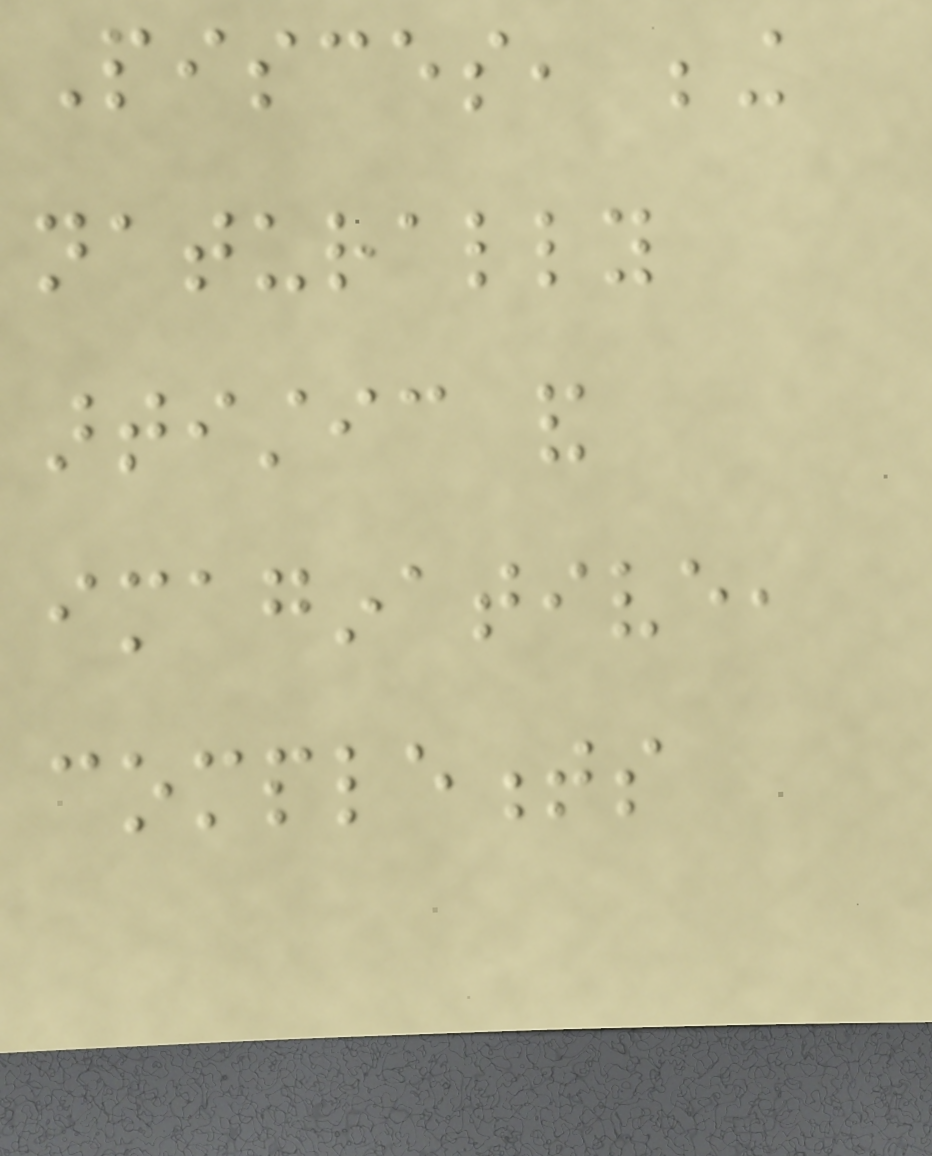Pisces, being
naturally
artistic and
imaginative,
complements
